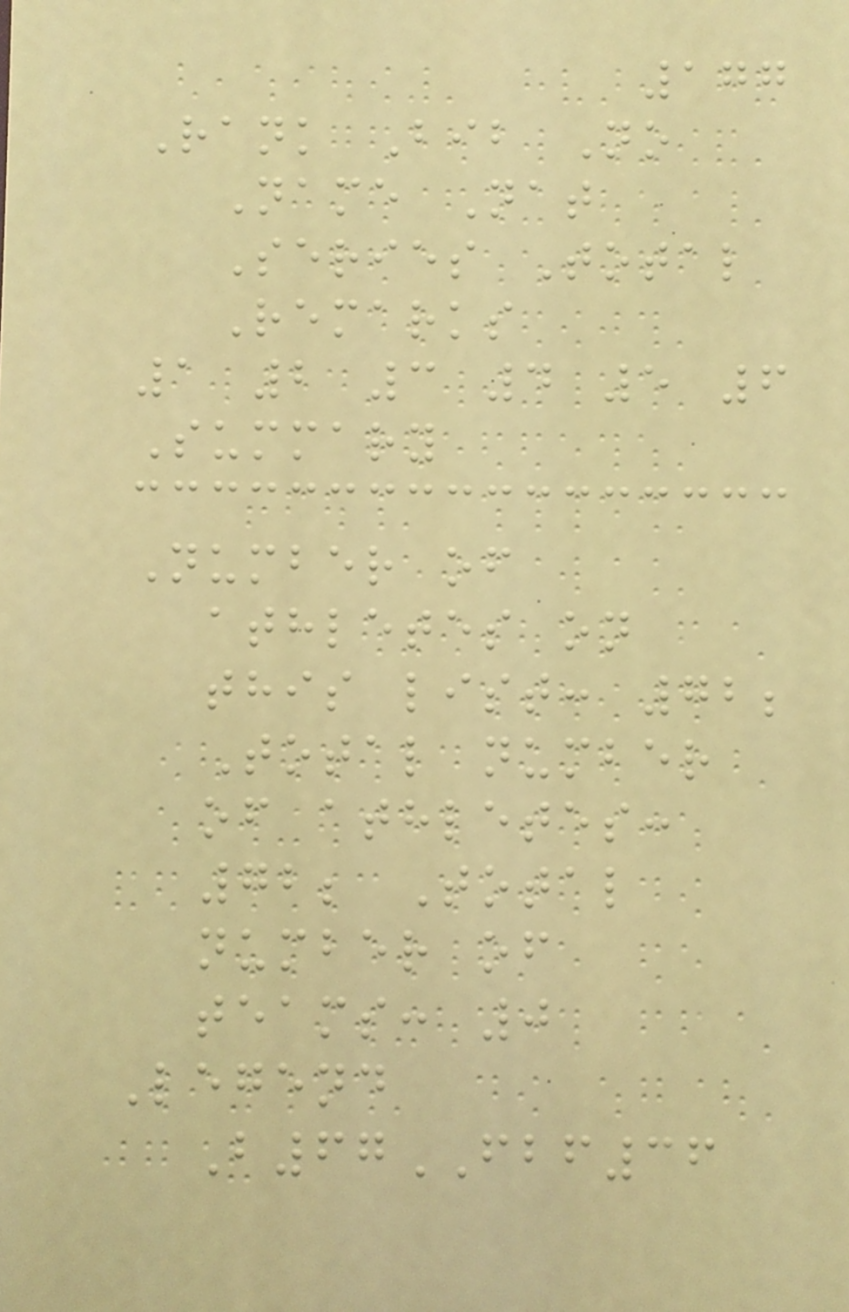177
Rank Bib No
Name Nat
Series Total
Remarks
1 2 3 4 5 6
Summary
Number of
athletes on
this list: 72;
Total number
of athletes:
72; Total
number of
teams: 0
Legend
B67FBF36
